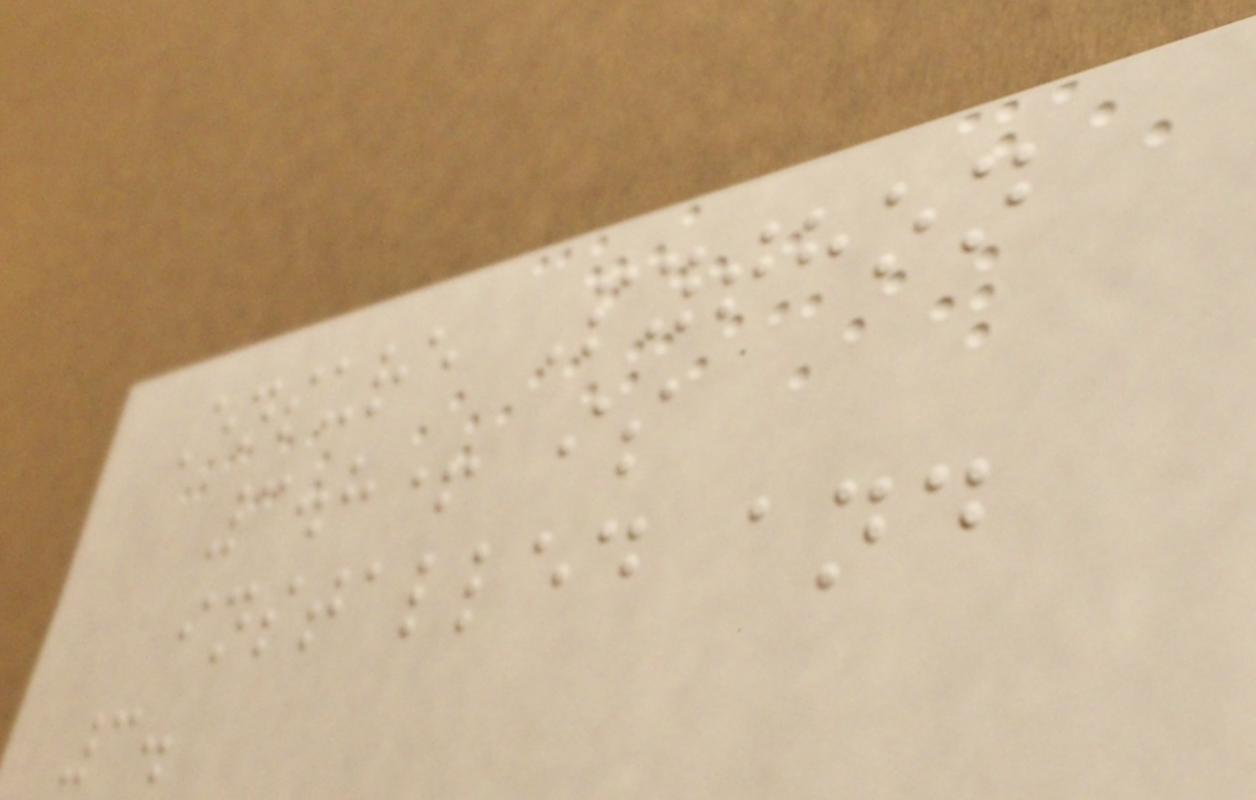Ensure Python
3.8+ is
installed and
3.
